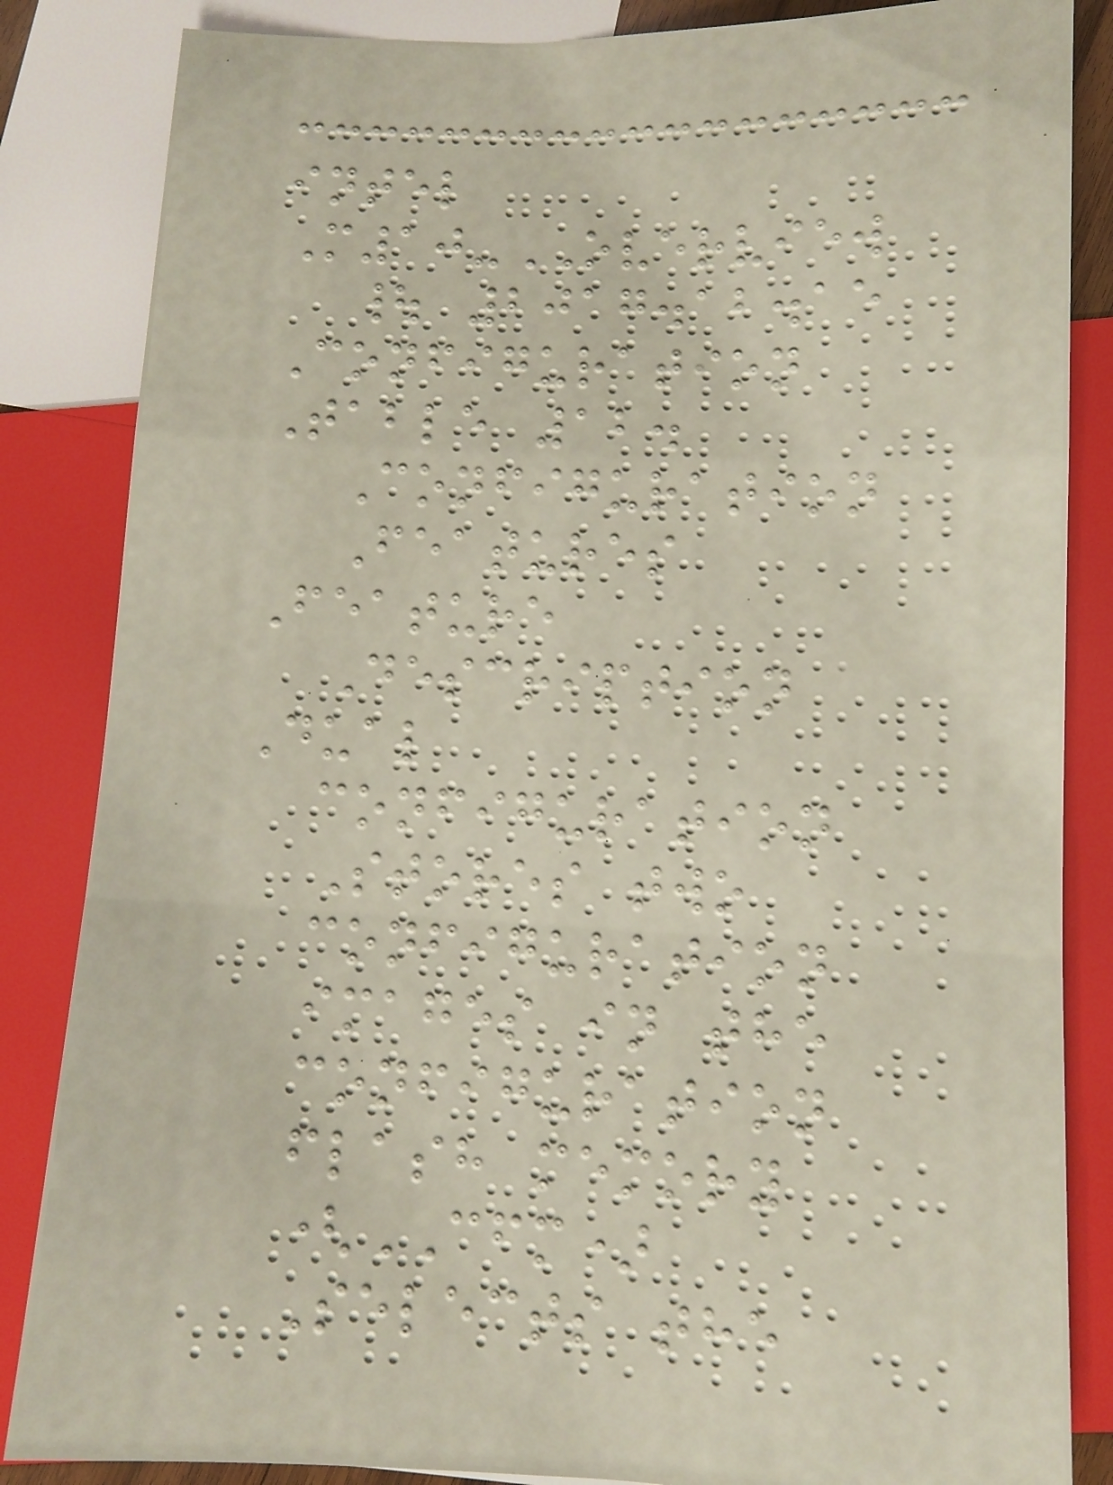intel
M10-OVERVIEW
| 2017.12.15
Configuration
Table 12.
Configuration
Features
Feature
Description
Dual
configuration
Stores two
configuration
images in the
configuration
flash memory
(CFM)
Selects the
